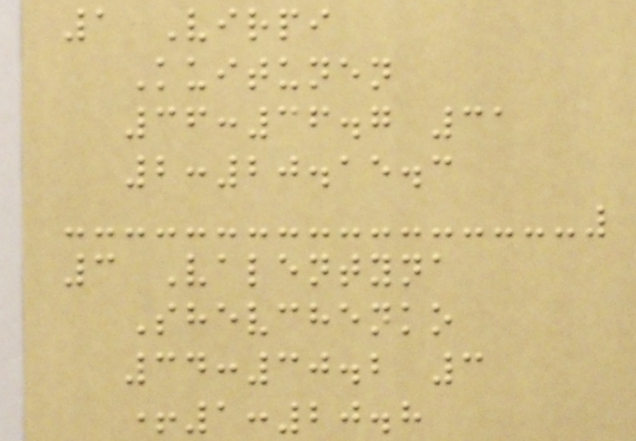1 Virpi
Kuitunen
36:36.7 31
2:20.15.3
3 Valentyna
Shevchenko
34:30.2 3
+1:20.8
